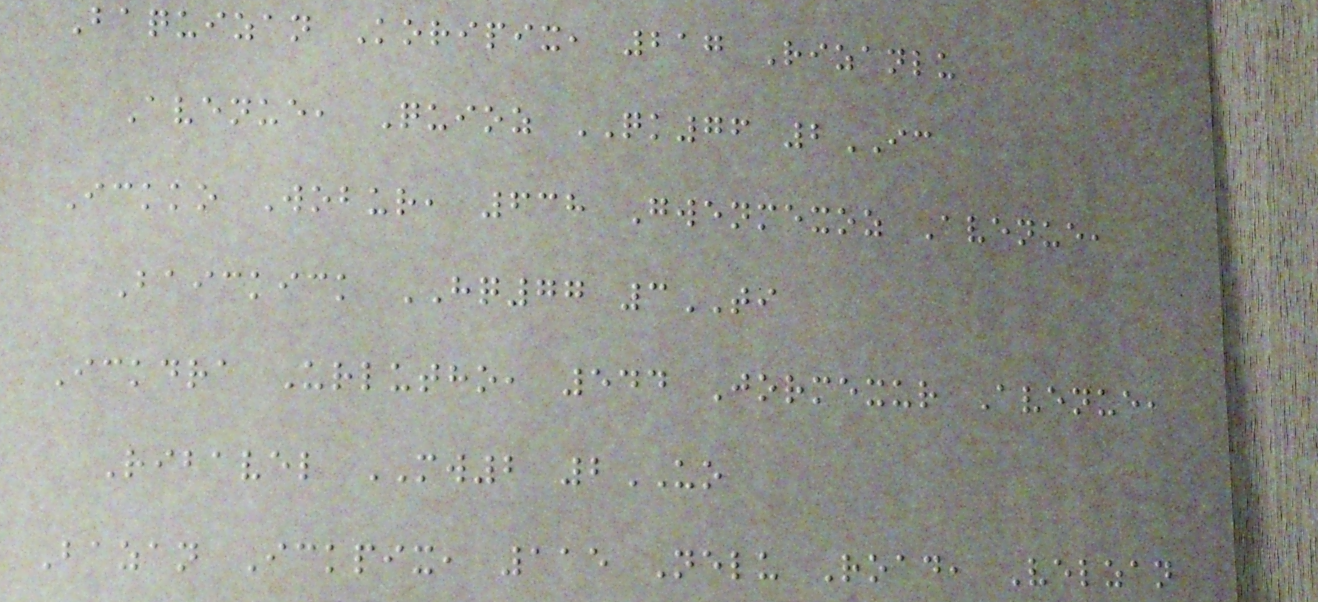Baquizan Koripix, 217 Rizanlu
Avenue, Quioz QK76 2IC
Ickko Wobur, 638 Gwenmexoz Avenue,
Baickick HQ77 3TI
Ickdra Urlutho, 544 Jormexur Avenue,
Ribavel MW2 2UO
Bazan Ickpix, 115 Nelu Road, Velzan
